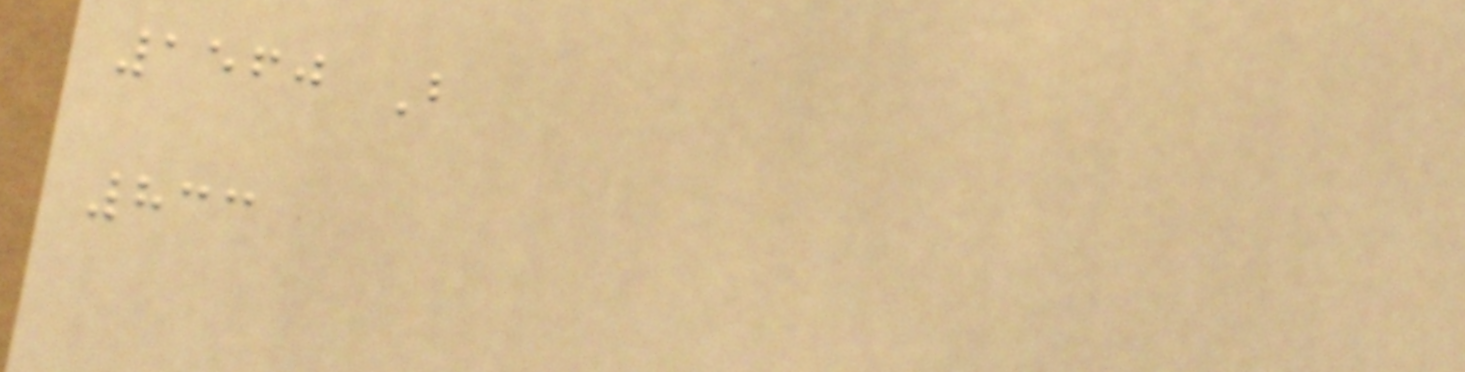1560 B
833
